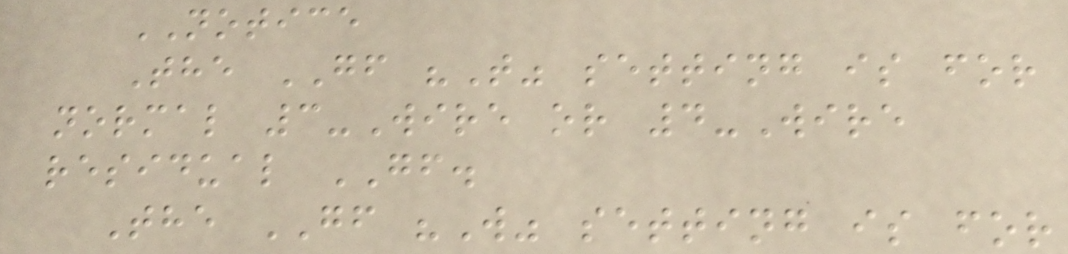NOTICE
The GF "T" setting is for
normal 3-Wire or 4-Wire
residual GF.
The GF "W" setting is for
